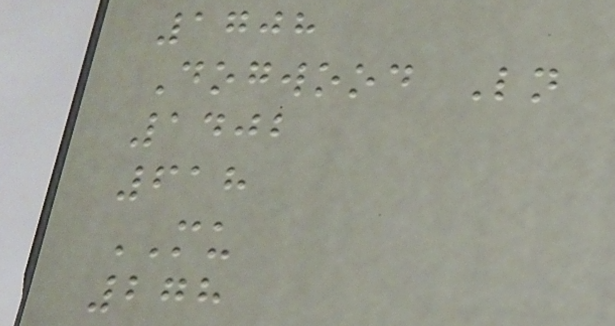1708
Dogwood Ln
1402
618
MU
278
